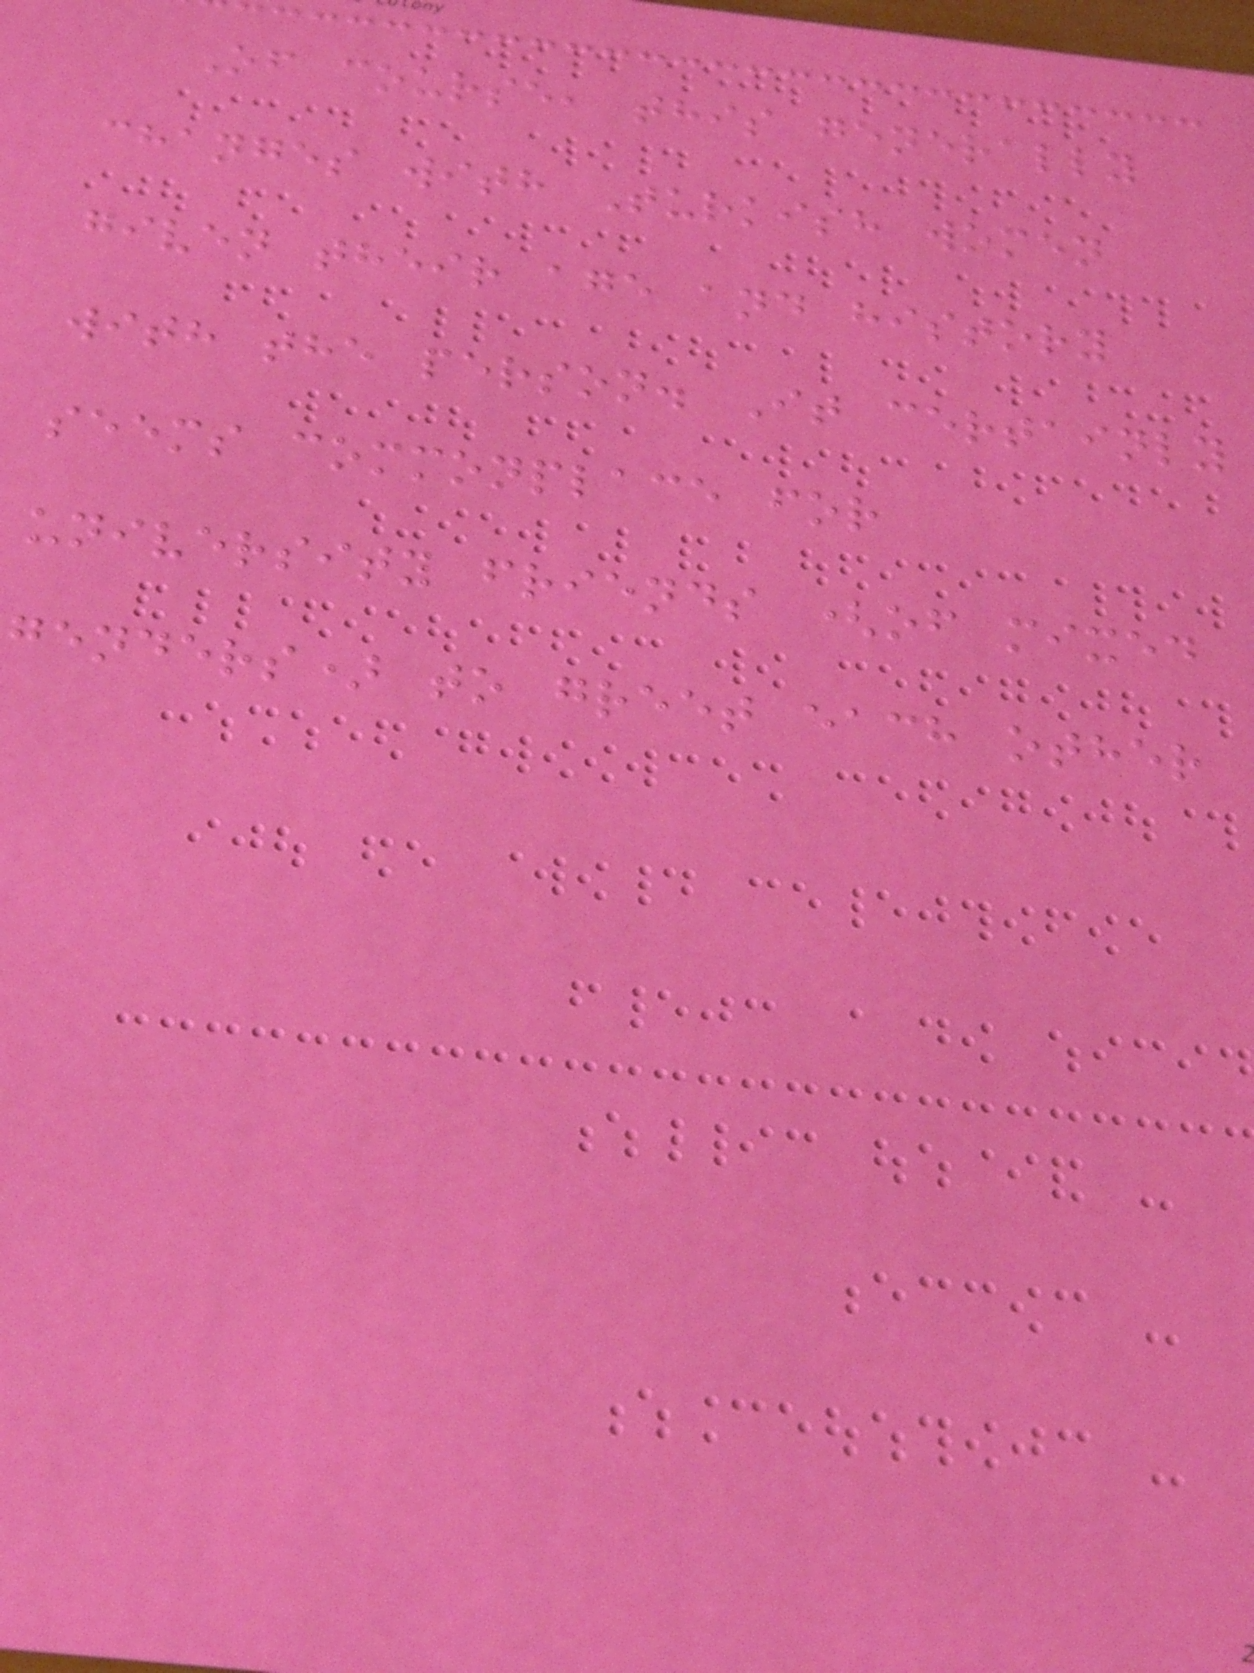Of course, this generally
changes with Turkish women
given their age and history
with the person. It certainly
seems commonplace for
university friends (of mixed
genders) to greet each other
